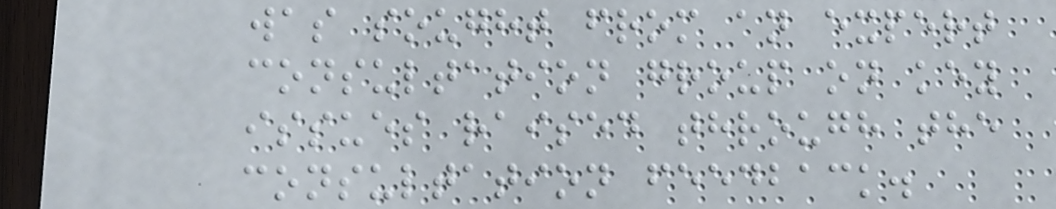was sought from an expert
consultation group on key
issues raised through the
consultation feedback.
